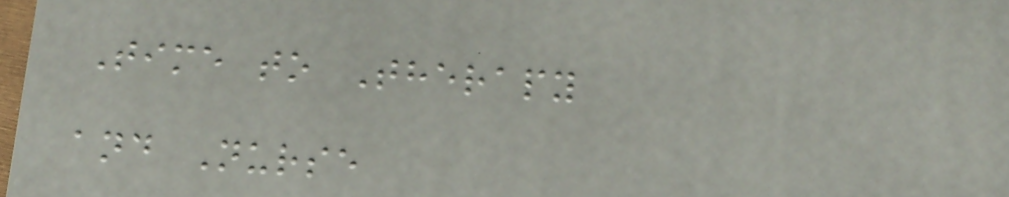Time to Therapy
and Nurse
